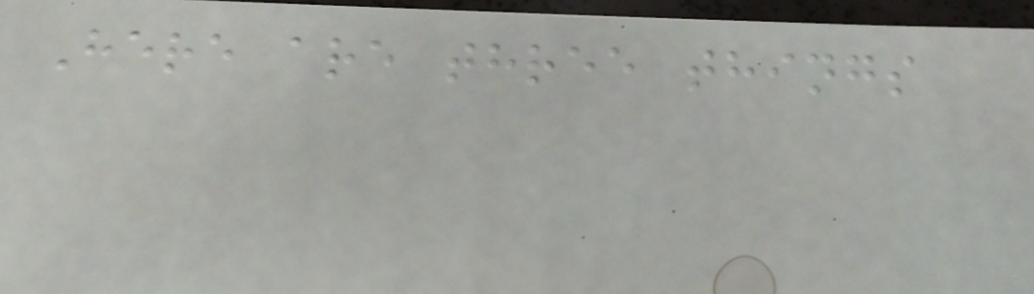Here are three things
